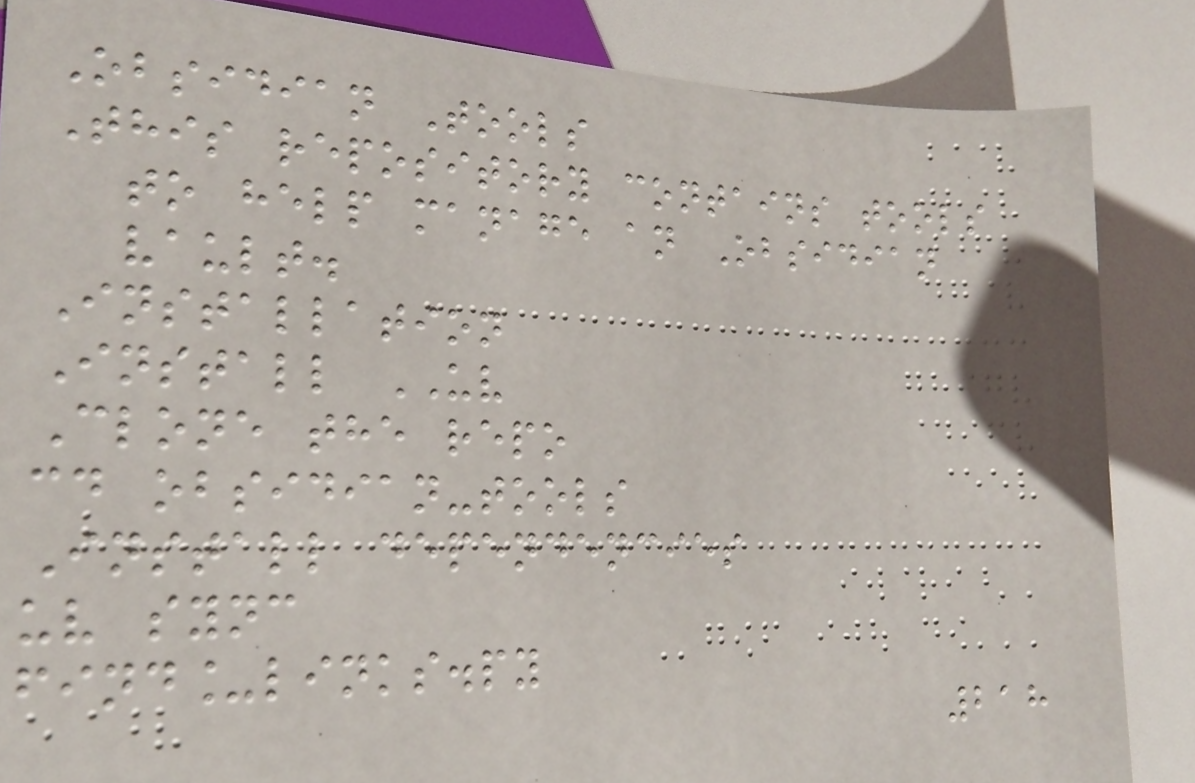Obsidian Tools
This repository contains tools
to help manage an Obsidian
vault.
Installation
Install UV
Clone the repo
cd obsidian-tools
Install dependencies
uv sync
find_links.py
218
